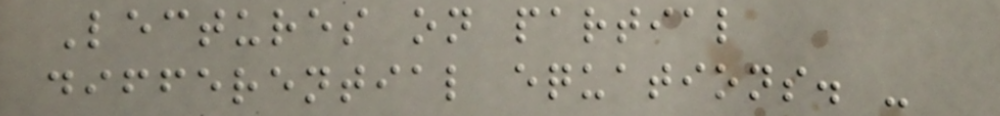Lectures on partial
differential equations. -
